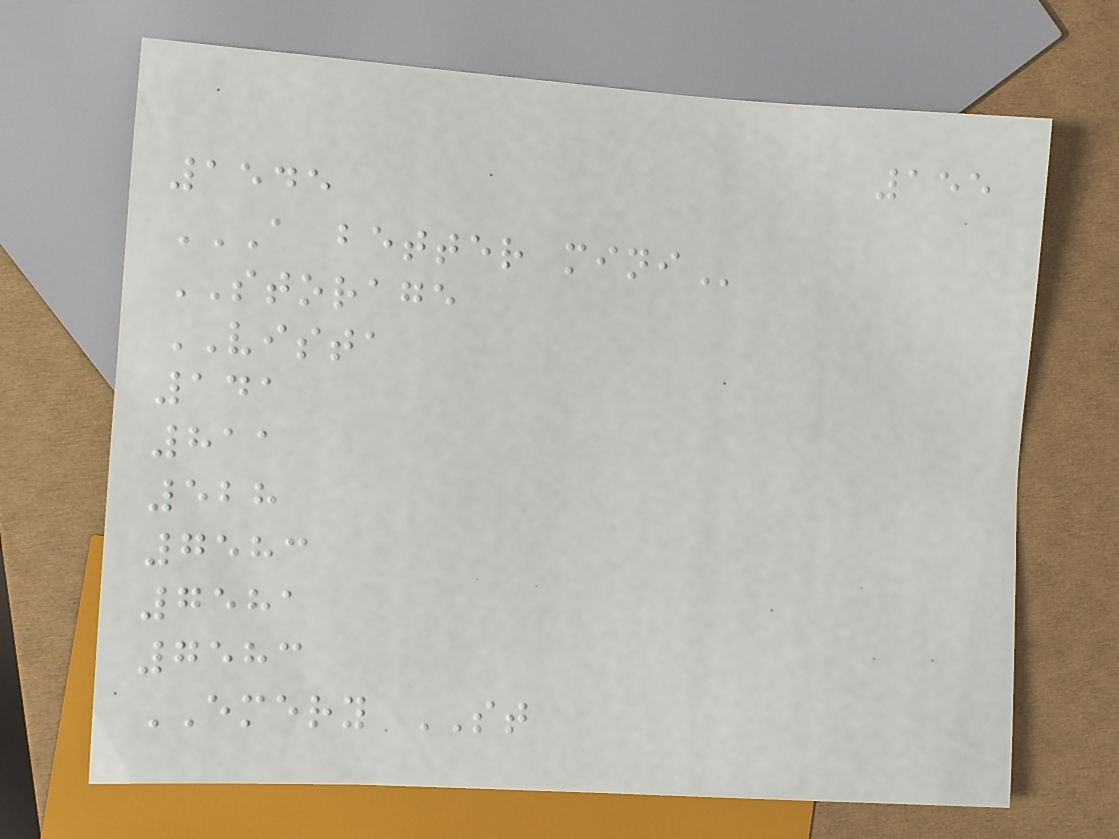155
1545
A BETTER MINI
STORAGE
VISTA
141
811
528
7583
7581
7583
EMERY ST
